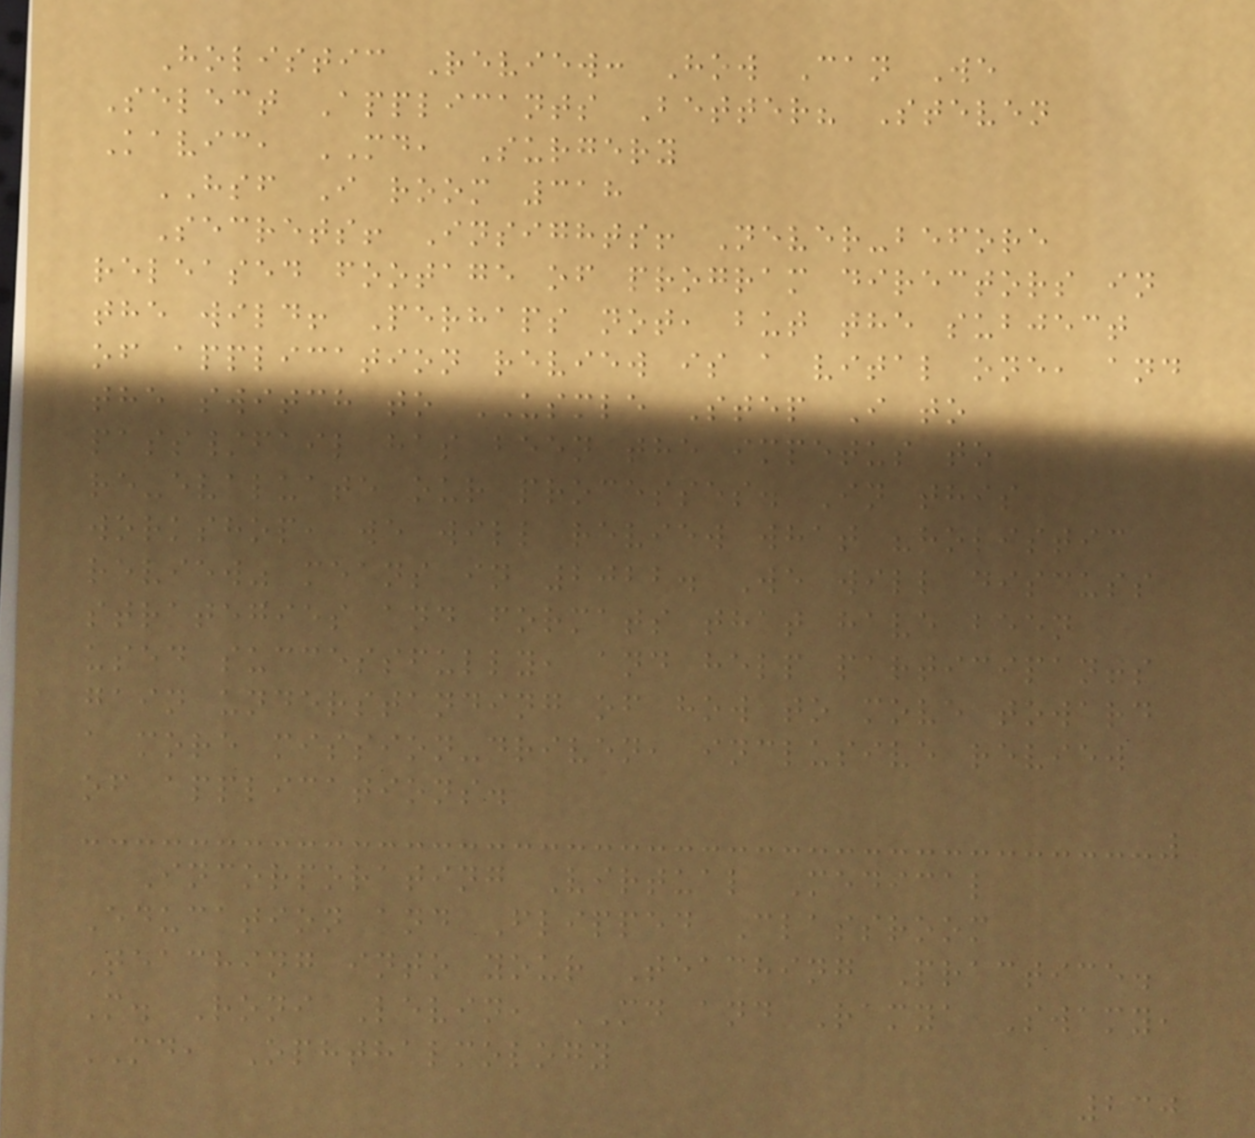Holistic Review: How Can We
Select Applicants Better? Steven
Kavic, MD, Surgery
HSF I room 318
Secrets! Insights! Never-before
released footage of program directors in
the wild! Perhaps not, but the subject
of application review is a vital one, and
the switch to USMLE Step I to
pass/fail has been the impetus to
re-evaluate our processes. In this
workshop, we will review what "holistic
review" means in 2022. We will discuss
strategies and formats that have been
used successfully, and help participants
gain understanding of how to move toward
a more mission-driven, inclusive review
of applications.
Incorporating Virtual Medical
Education and Flipped Classroom
Teaching into your Teaching Practice.
M. Roni Levin, MD and Ramya Swamy,
MD, Ophthalmology
230
